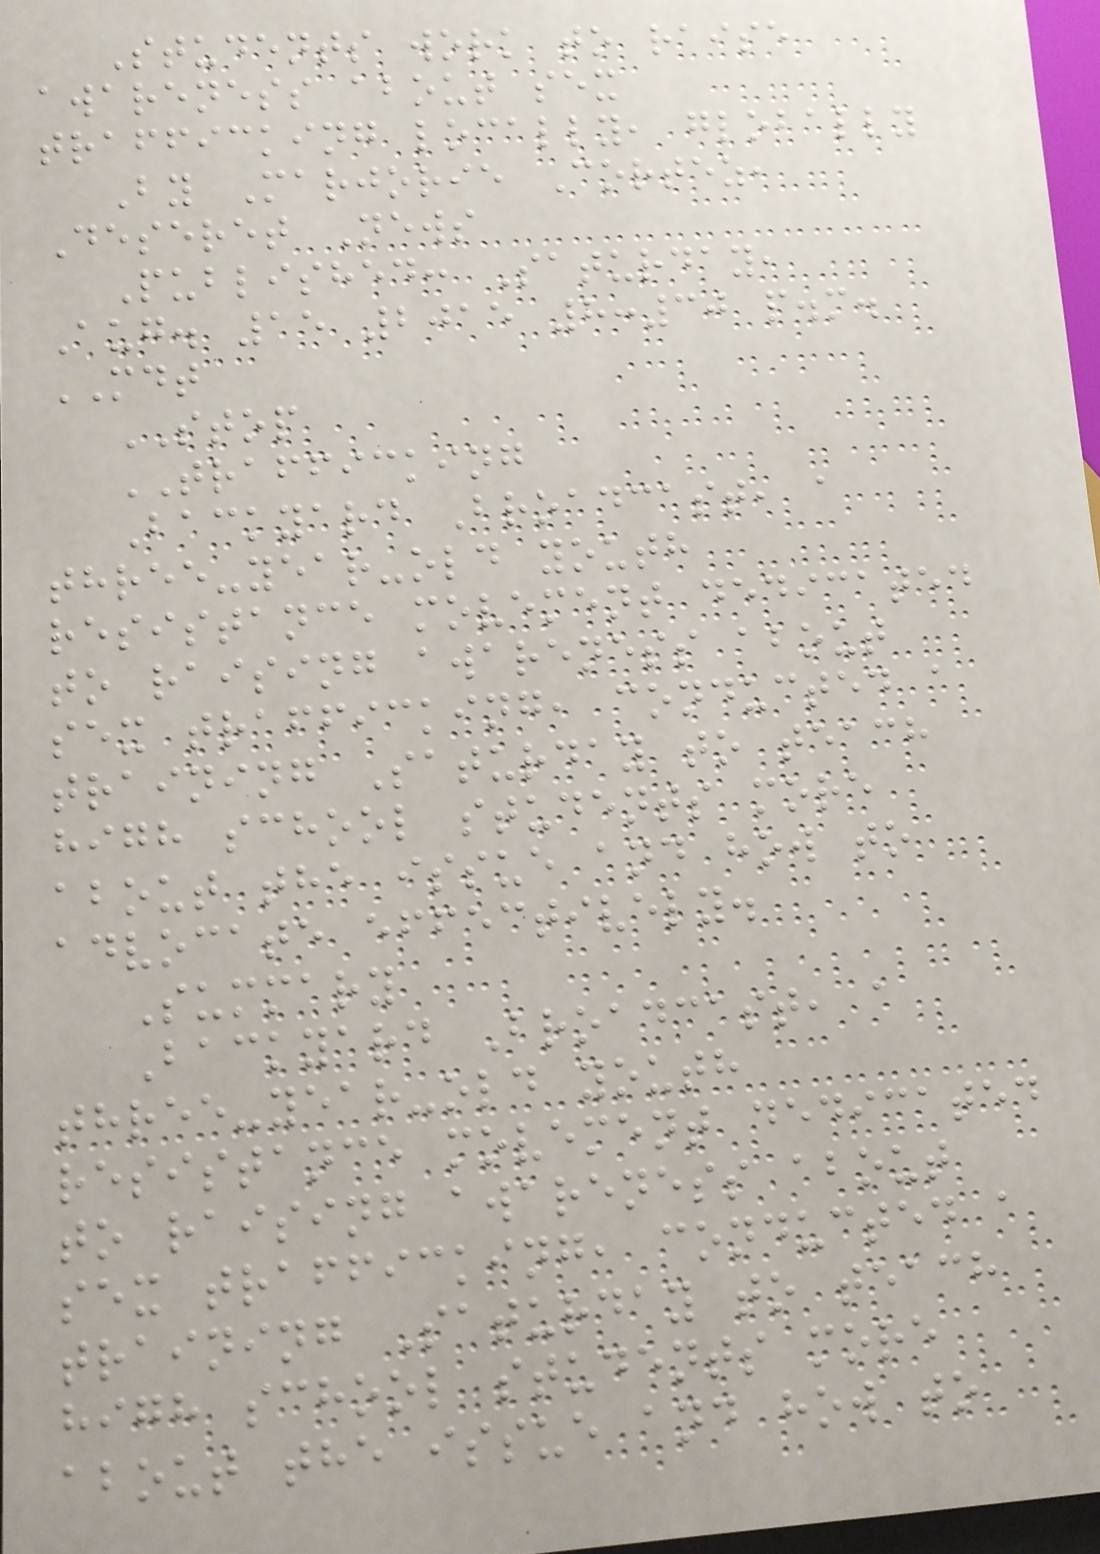Students work to raise
awareness about sex
trafficking locally, globally
By Marjorie Cortez,
Deseret News
Published: Saturday,
Aug. 15 2015 8:30 p.m.
MDT
STOP
TRAFFICKING
Backyard Broadcast, a
three-year-old youth
resistance movement dedicated
to raising awareness about
sex trafficking, conducted a
training Saturday to teach
high school students more
about the issue and how to
advocate effectively.
Summary
Backyard Broadcast, a
three-year-old youth
resistance movement dedicated
to raising awareness about
sex trafficking, conducted a
training Saturday to teach
high school students more
about the issue and how to
